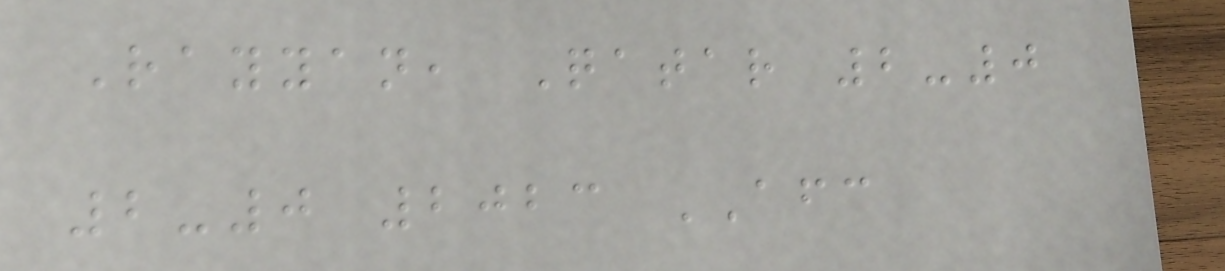Rayyan, Qatar 2-0
2-0 2023 AFC
